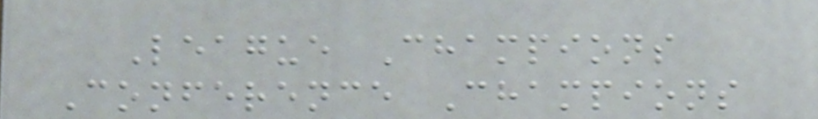League Champions
Conference Champions
